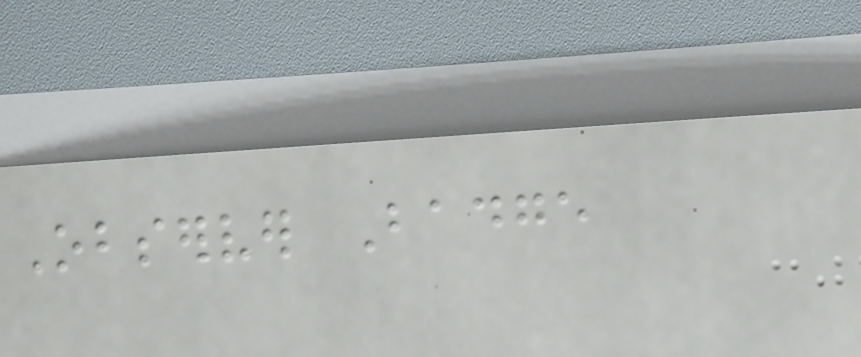Observer Badge
